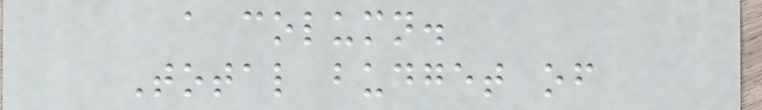a column.
Total budget of
